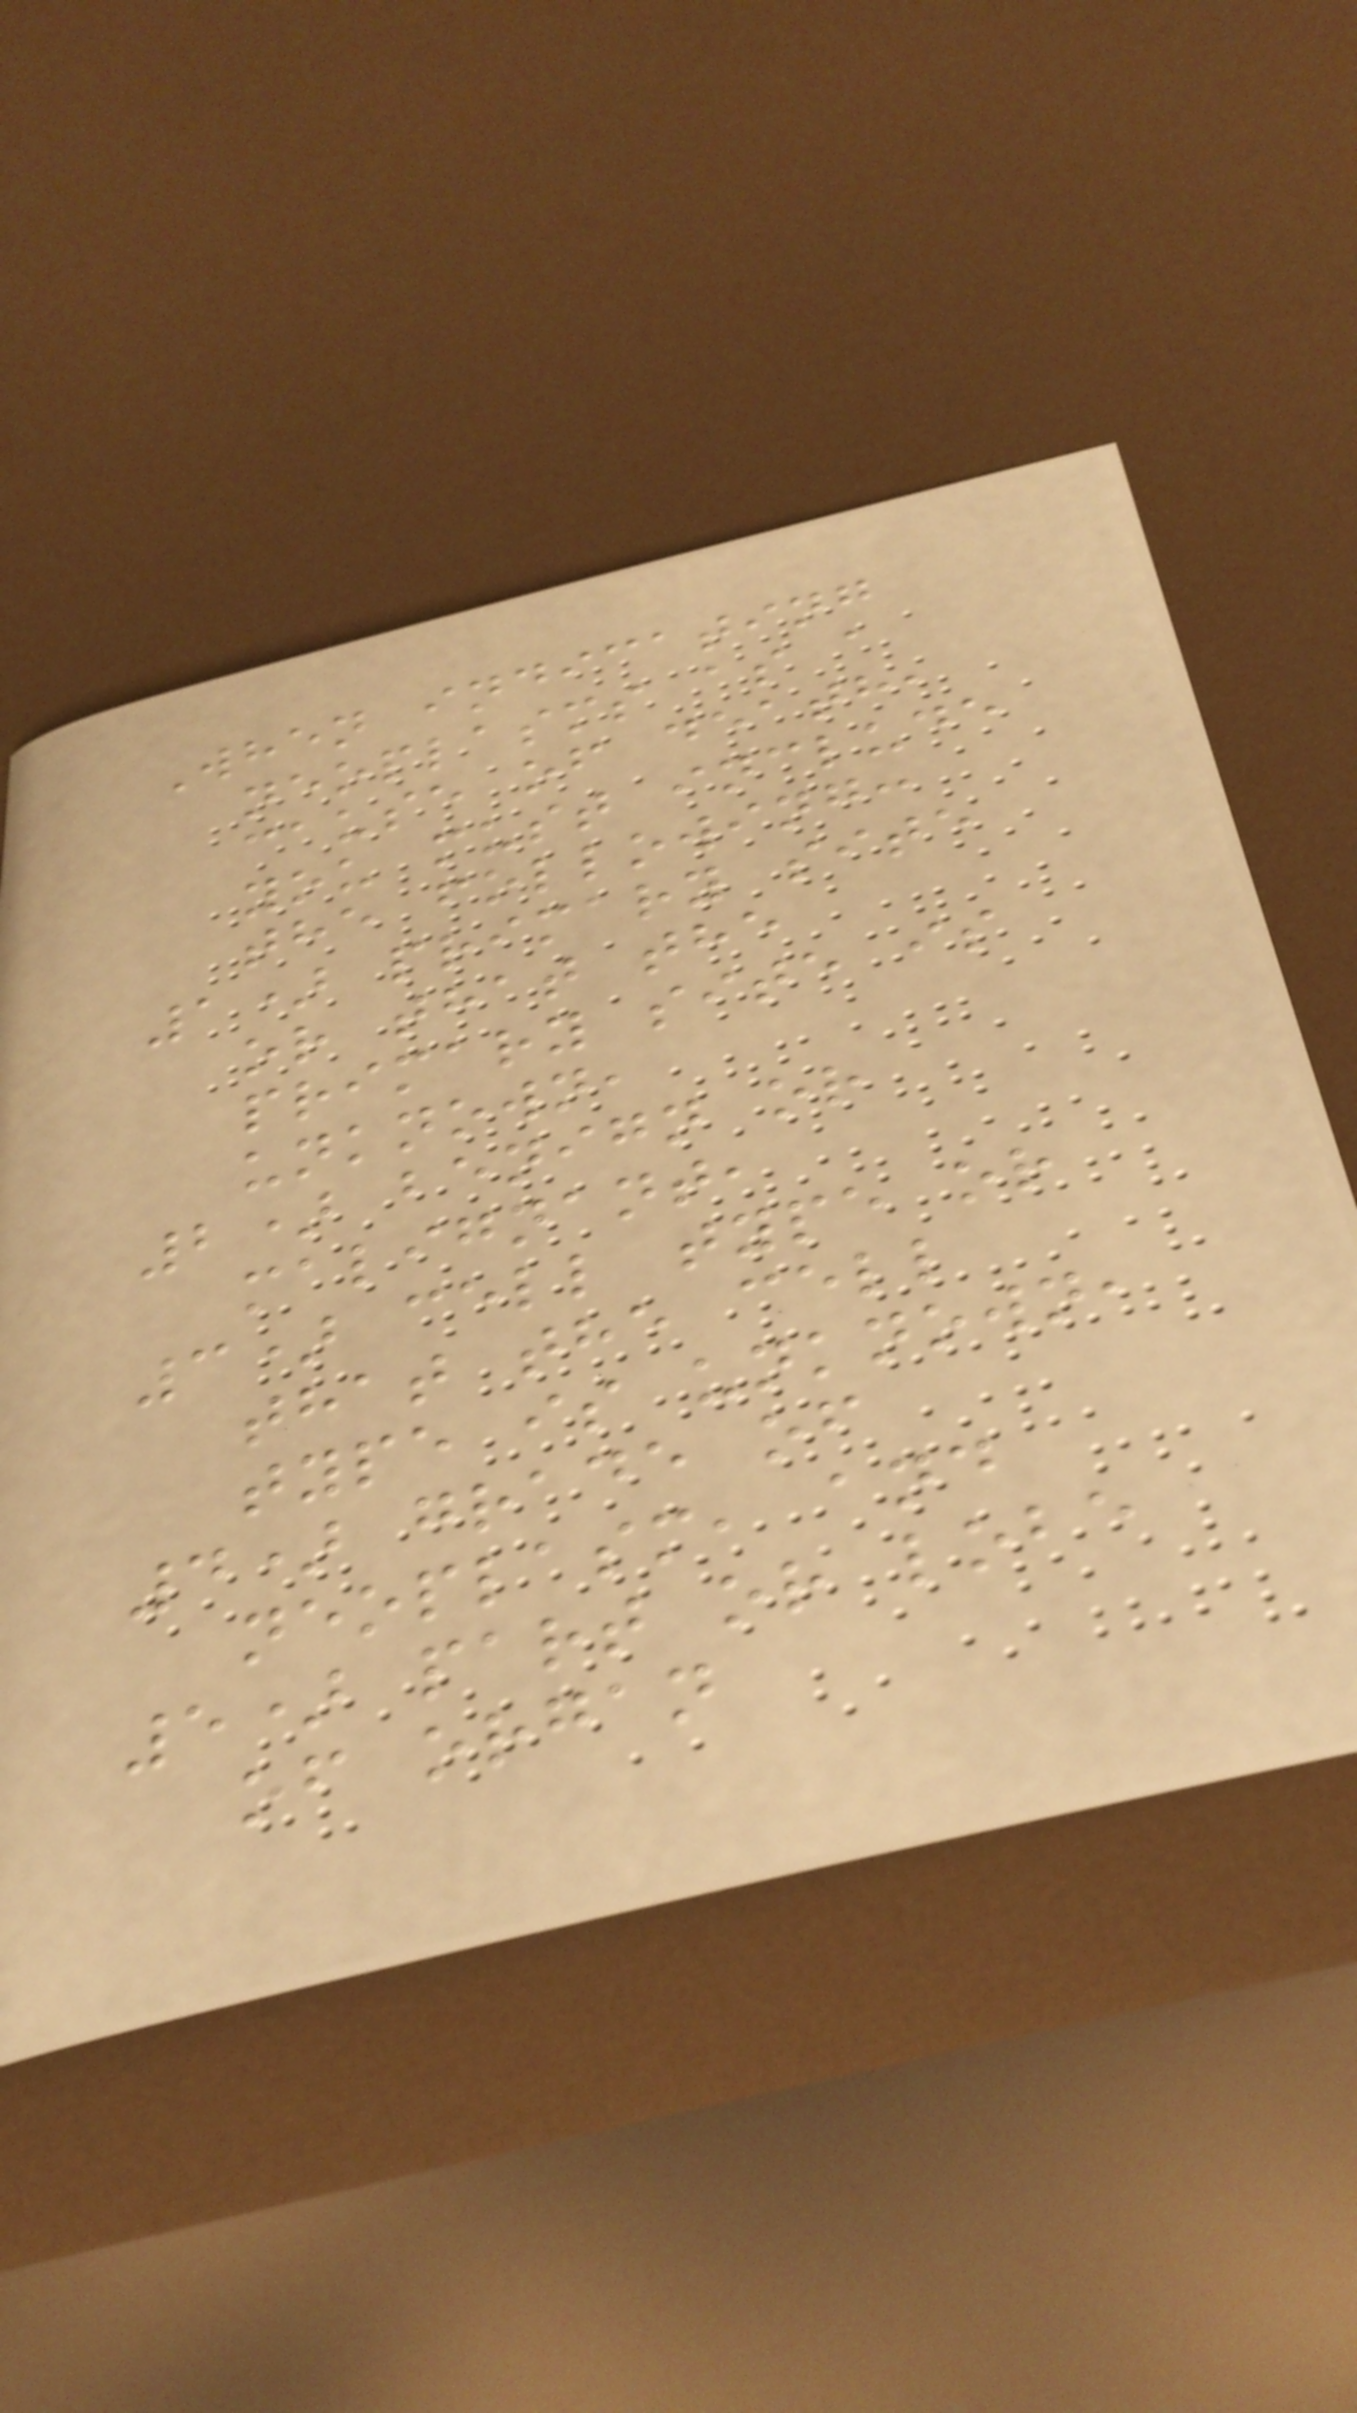When indicating
neoplasms as a
cause of death,
you must include
the following:
1) primary site
or that the
primary site is
unknown,
2) benign or
malignant,
3) cell type or
that the cell
type is unknown,
4) grade of
neoplasm, and
5) part or lobe
of organ
